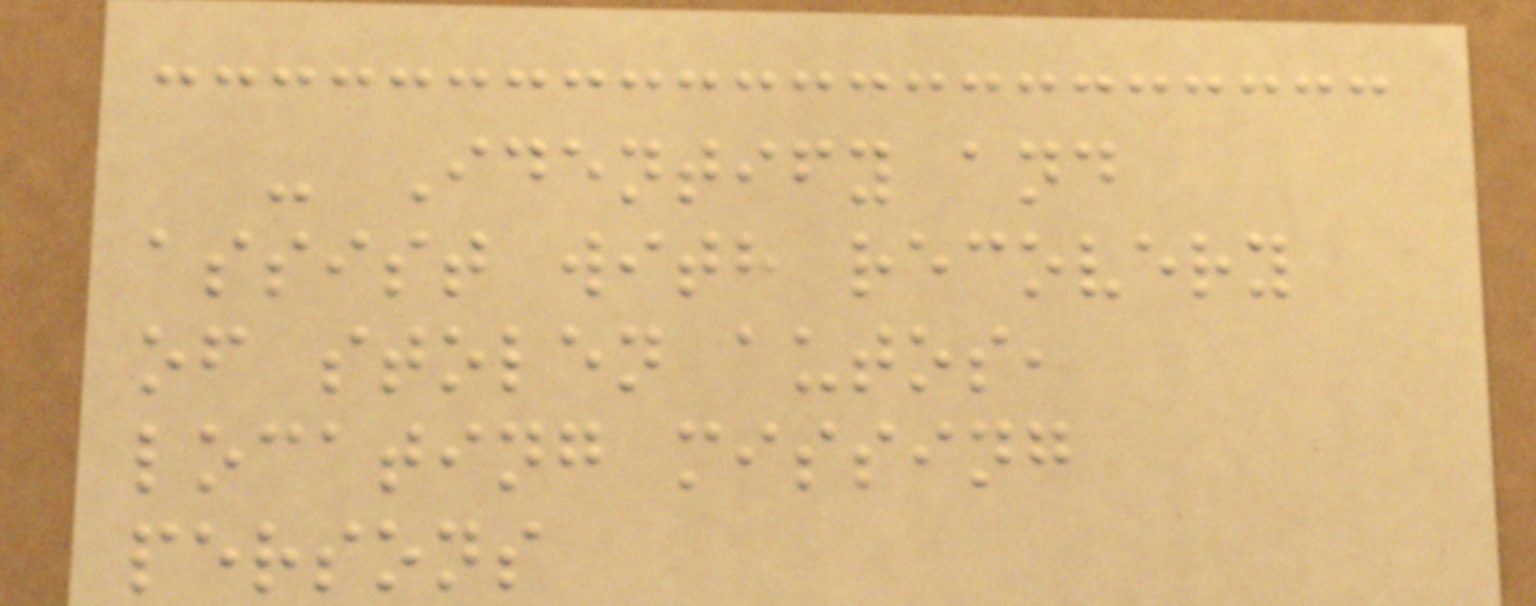- Identify and
assist with recovery
of stolen autos,
locating missing
persons
